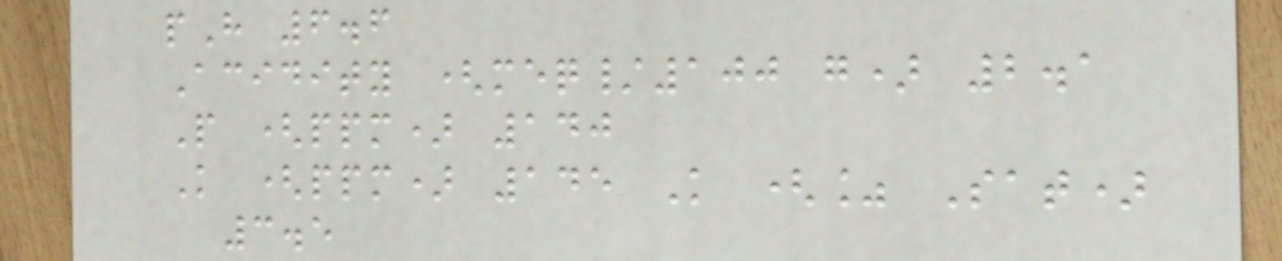pH 6.6
Acidity (meq/100 g) 2.1
P (ppm) 140
K (ppm) 145 K (% Sat)
3.5
